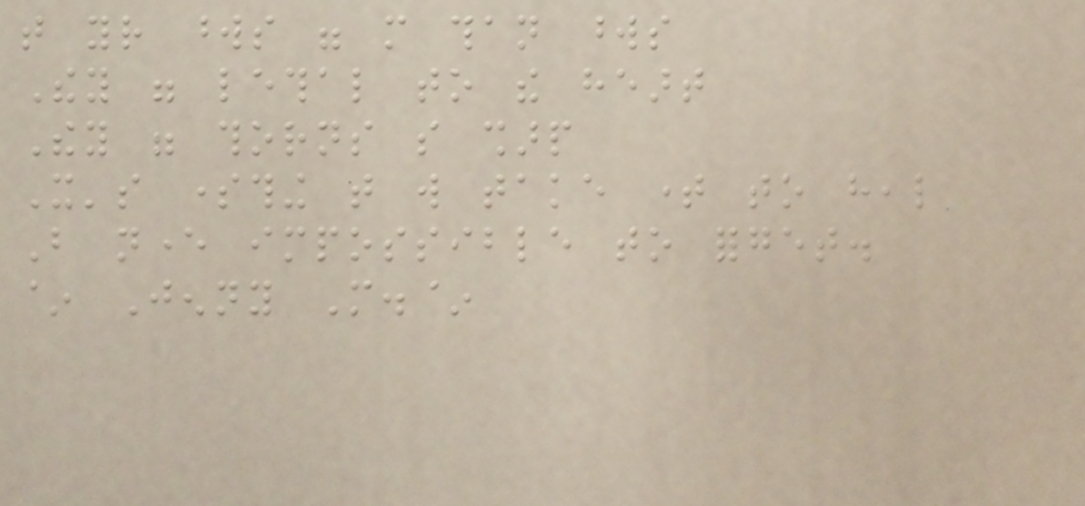that your words were more than words
They were lethal to the heart
They were thorns so sharp
It's something that will take time to heal
But never impossible to forget.
~ Jenny M.~
